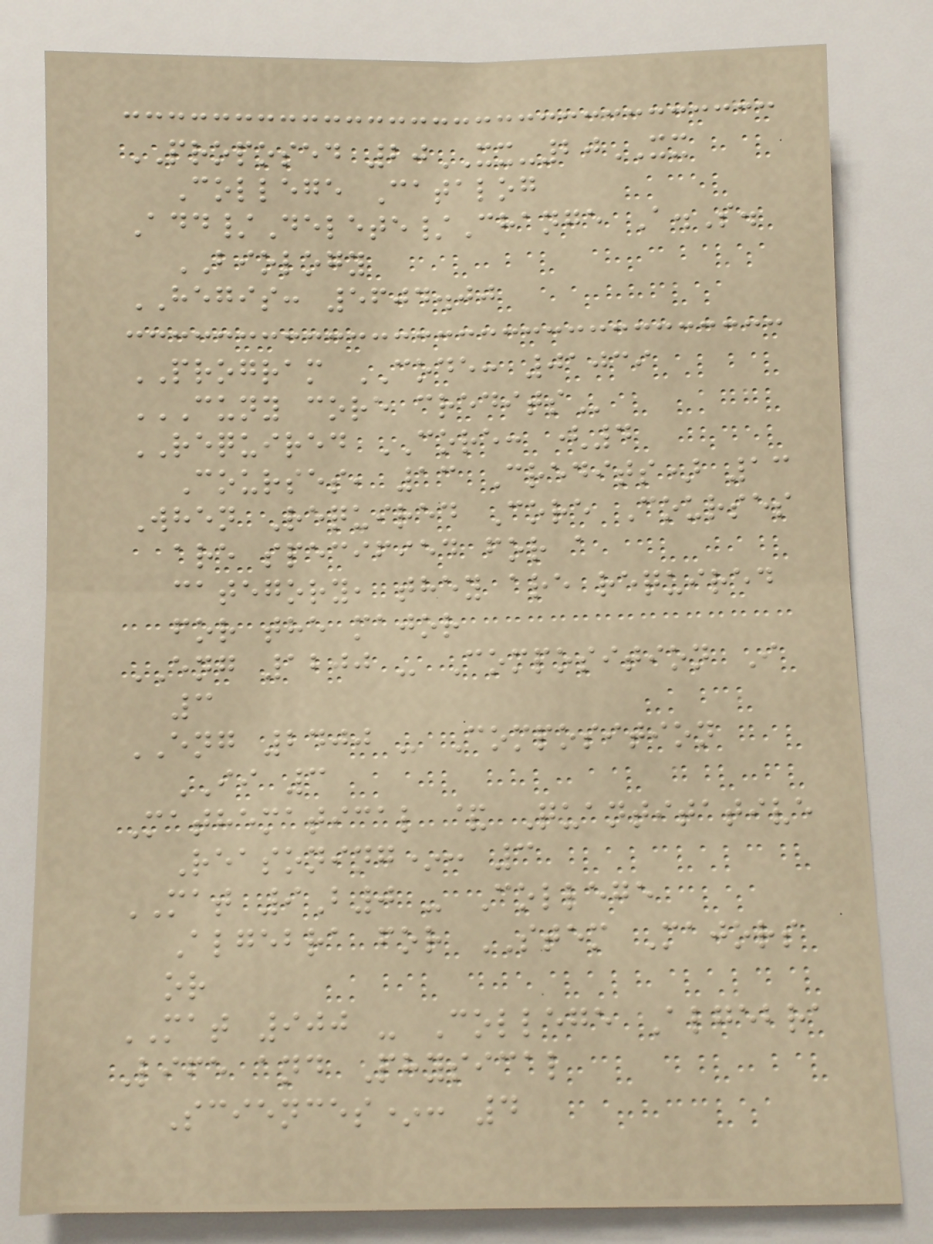PROPOSED 20XX-20XX
College Catalog
Add/Delete/Change A.S.
BIOLOGY
HEGIS: 5604.00
PROGRAM CODE: 01039
CUNY CORE CREDITS
REQUIRED CORE: (4
Courses, 13 Credits) 13
When Required Core Courses
are specified for a
category, they are required
for the major
ENG 1200 - Composition I
3
ENG 2400 - Composition
II 3
Mathematical & Quantitative
Reasoning*: 3
MAT 9B0 - College
Algebra for STEM Majors
or
MAT 900 - College Algebra
Life and Physical
Sciences*: 4
